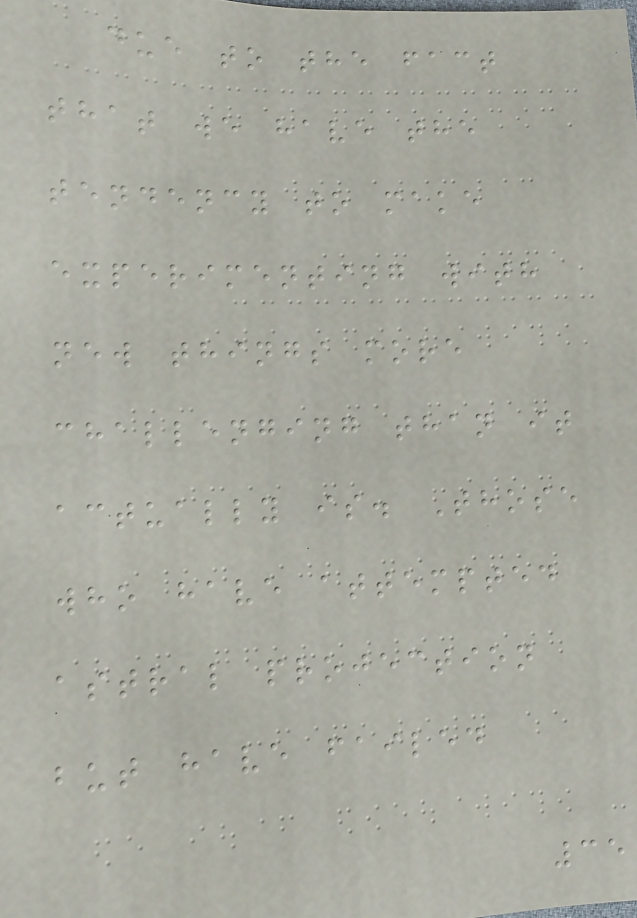due to the fact
that we have the
tendency to make
experimenting with
new things more
challenging than it
actually is. Those
who have attempted
astral projection
but have failed
35
